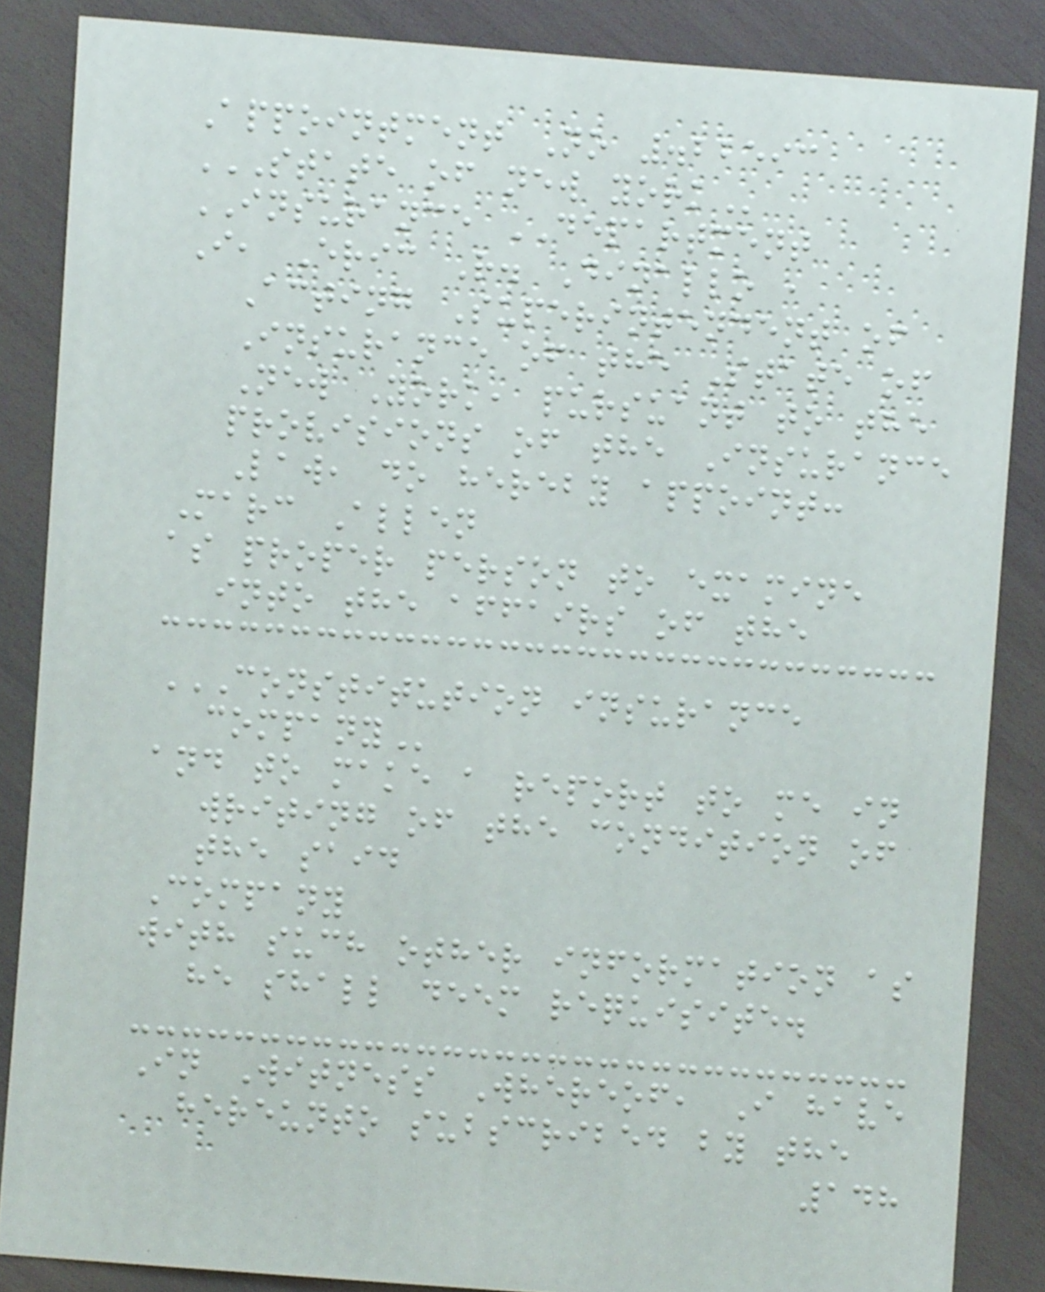Appointment No .22593
STATE OF NEW YORK
INSURANCE DEPARTMENT
I, Eric R. Dinallo ,
Acting Superintendent of
Insurance of the State of
New York, pursuant to the
provisions of the Insurance
Law, do hereby appoint:
Marc Allen
as proper person to examine
into the affairs of the
CONSTITUTION INSURANCE
COMPANY
and to make a report to me in
writing of the condition of
the said
Company
with such other information as
he shall deem requisite.
In Witness Whereof, I have
hereunto subscribed by the
148
